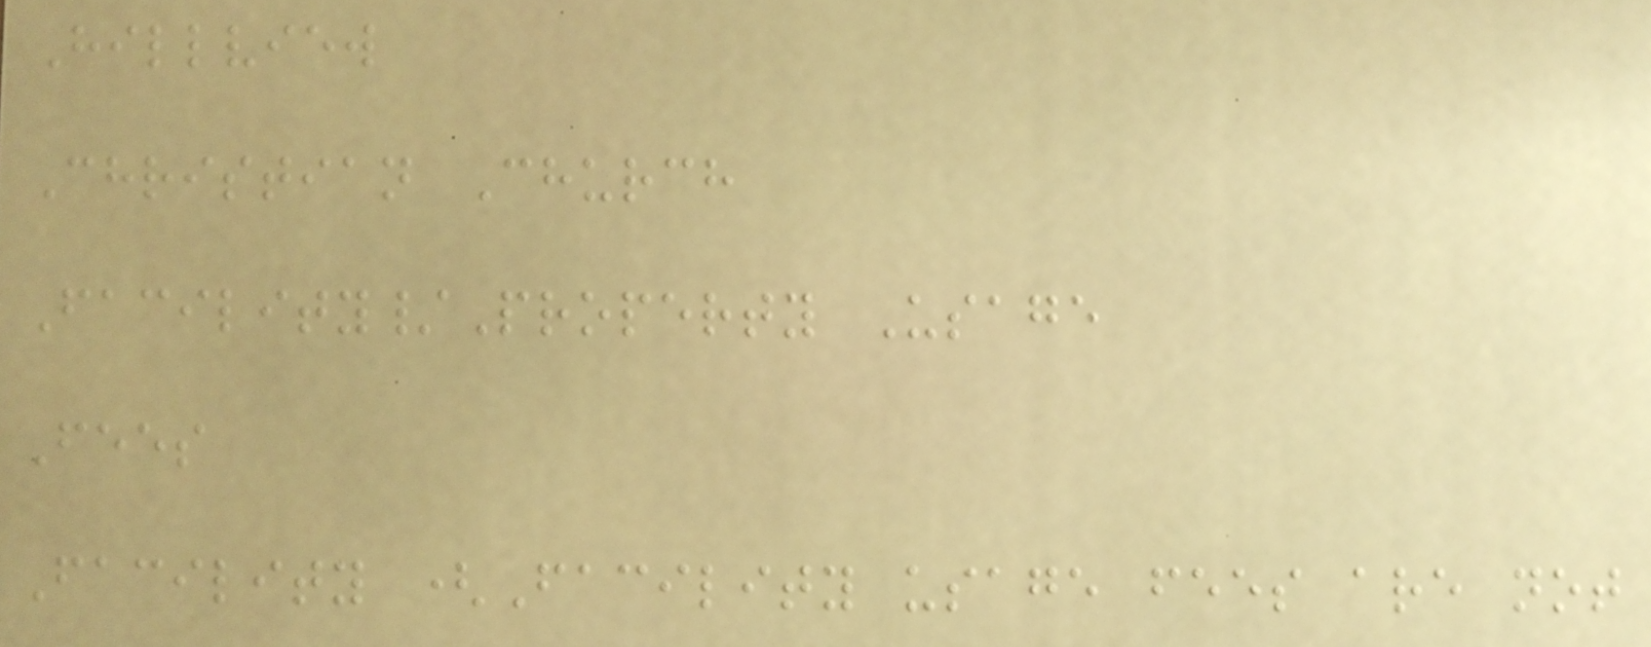Hillview
Christian Church
Facility/Property Usage
Fees
Facility (Facility usage fees are not
